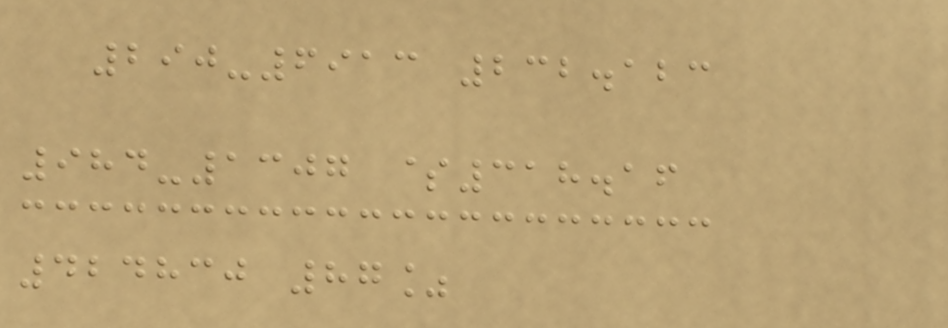290-6913 232.123
984-1307 $318.16
424830 87%
